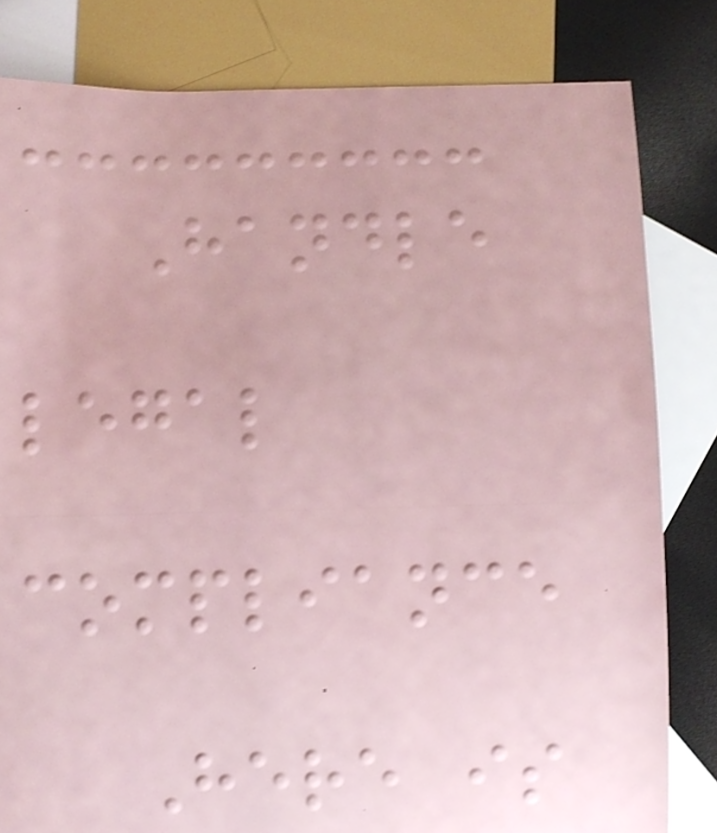Handle
legal
compliance
Here is
